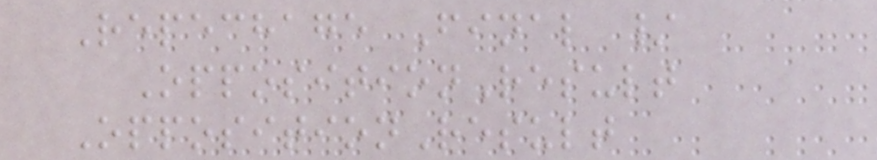Repechage Final /
OppositionResult
OppositionResult
